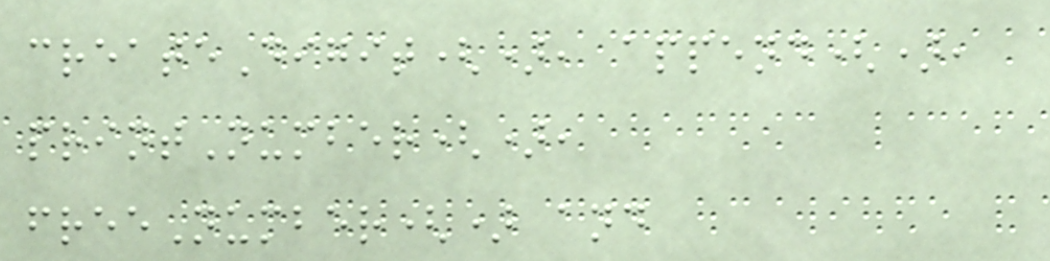createDigit(), append(),
printNumber(),
freeNumber() and
